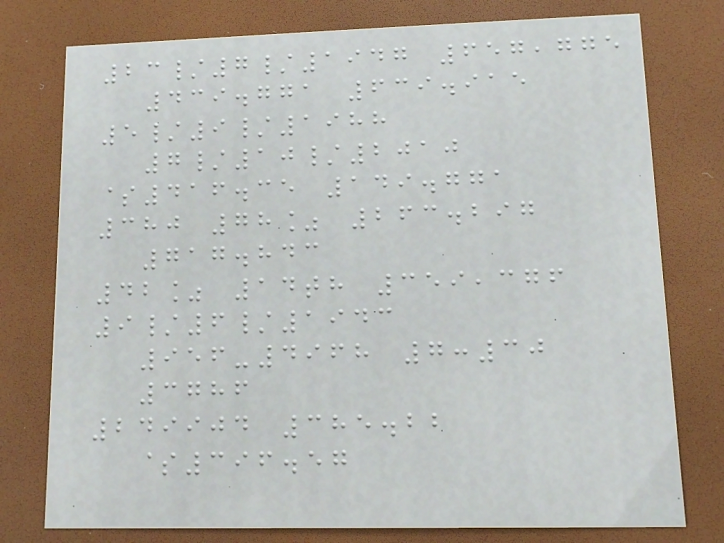23/7/1947 657,775
439.771 639.915
5/9/1988
7/10/2010
$416.35 149.771
380 78% 263.297
717.843
42% 14th 359,376
9/6/1943
956-4968 7:30
3786
249904 385.22
$396.57
